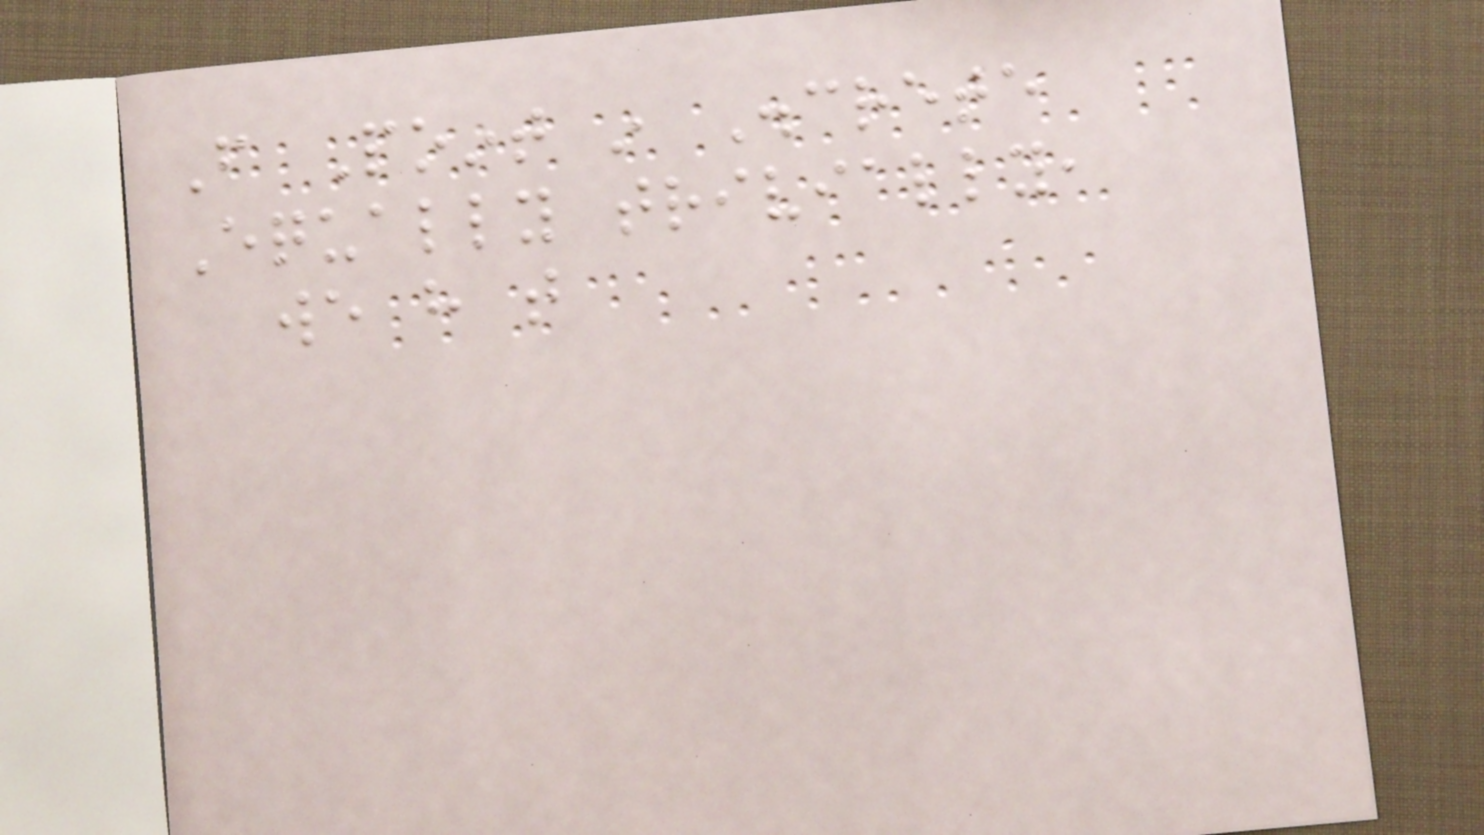From Point in Discrete
Equally trivially,
we have that
